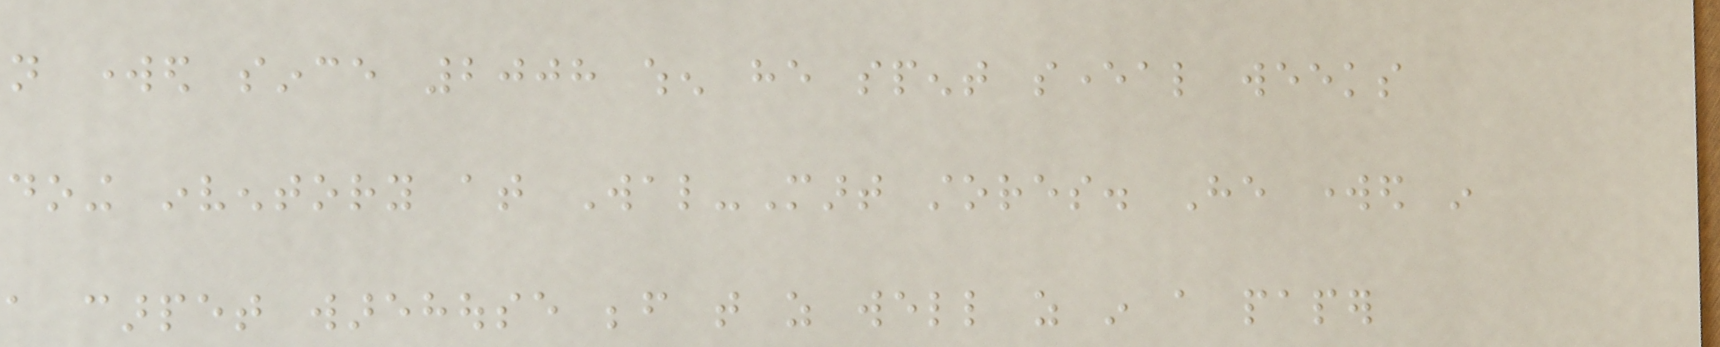not worked since 2008 when he spent several weeks
doing inventory at Wal-Mart stores. He worked in
a carpet warehouse before that as well as in a paper
